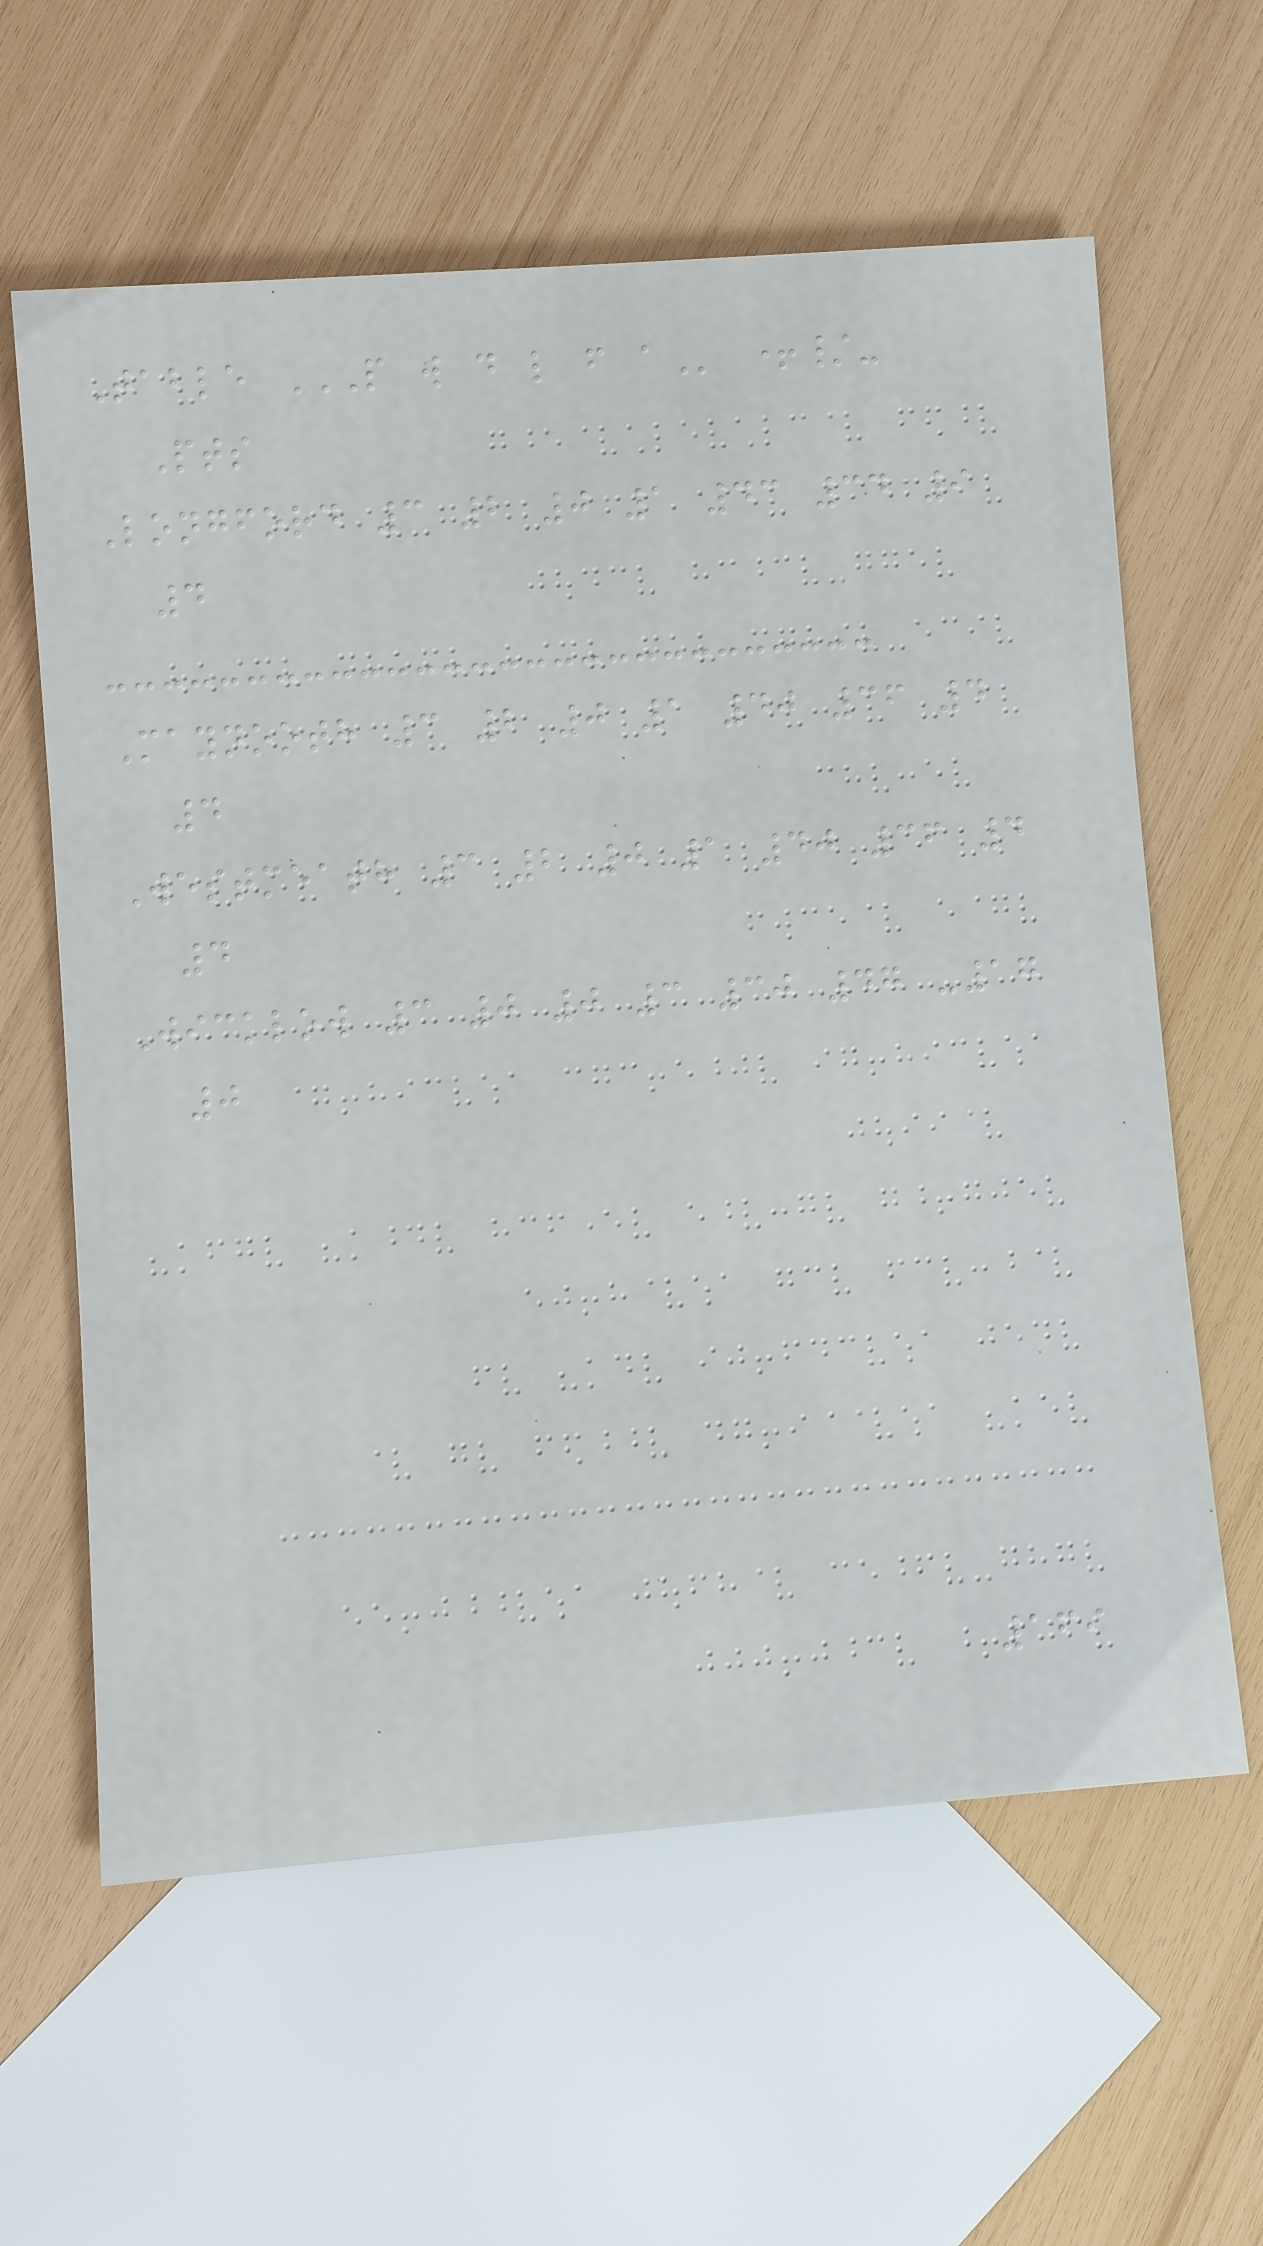Table P W D L F A +/-
Pts
Longford 3 2 0 1 43 34 9
4
Maynooth 3 2 0 1 40 36 4
4
Westmeath 3 2 0 1 40 36 4
4
Wicklow 3 0 0 3 30 47 -17
0
169
